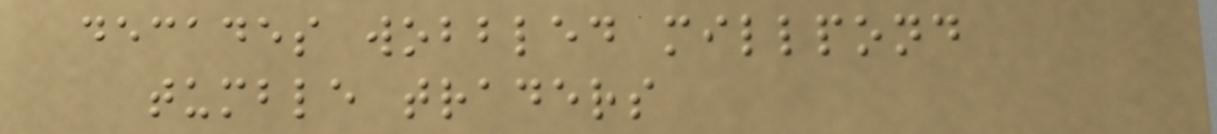decades wobbled millpond
tumble traders
